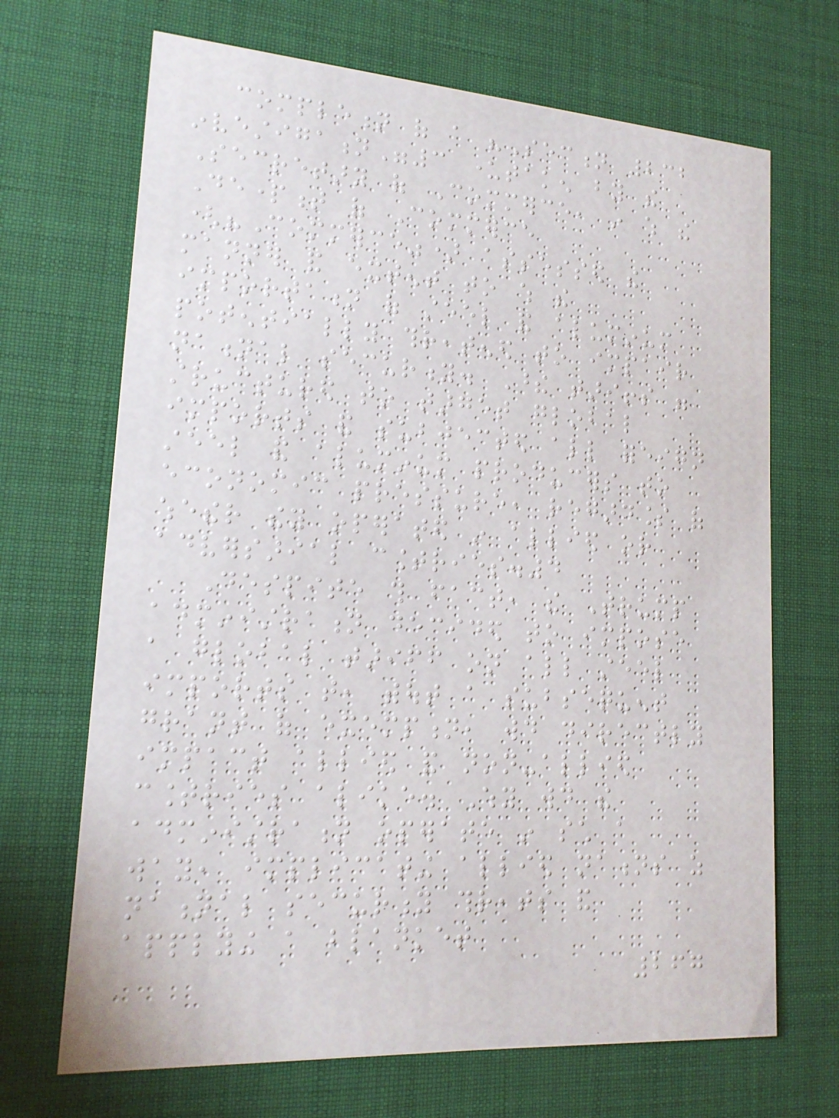completion of a "Section 232
investigation"3 undertaken by the
Secretary of Commerce, in which the
Department of Commerce
("Commerce") assessed the
manner and extent to which the
importation of steel and aluminum
potentially threatened to impair
national security. These tariffs were
structured to target global
imports and subjected all foreign
steel and aluminum producers to
economic pressure, regardless of
whether they operated in allied or
adversarial countries.4
Despite this fact, the Trump
administration decided to impose
a global tariff on all steel
imports that, without a subsequent
grant of exemption, would directly
impact allied and non-allied
countries alike. Why would the
administration operate in such a
way, implicating allied nations as
national security threats and
applying a blanket
267
